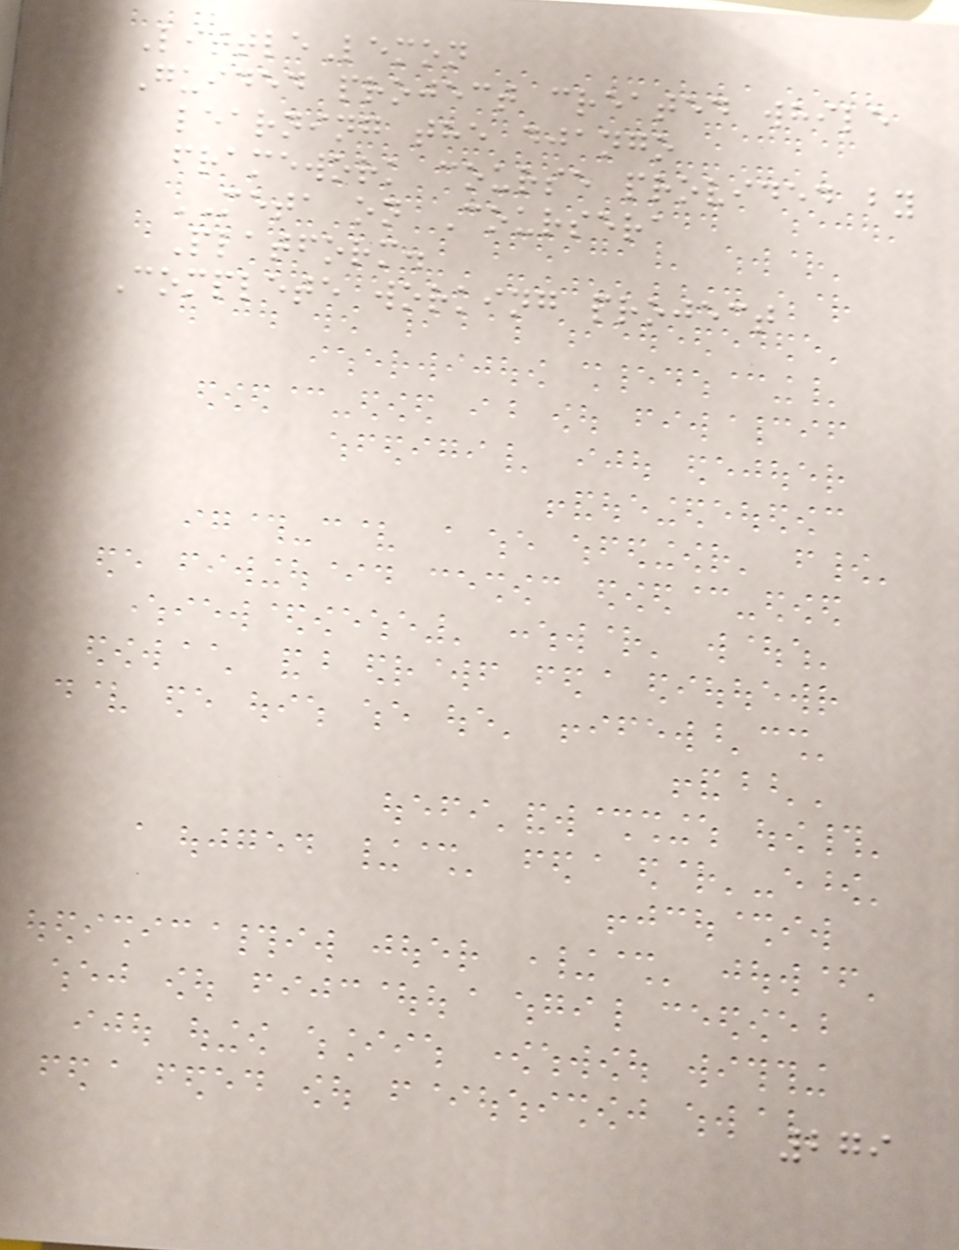LittleLemon
Guided project created while
learning the django
framework course provided by
META on Coursera
Platform.
Complete working project
279
